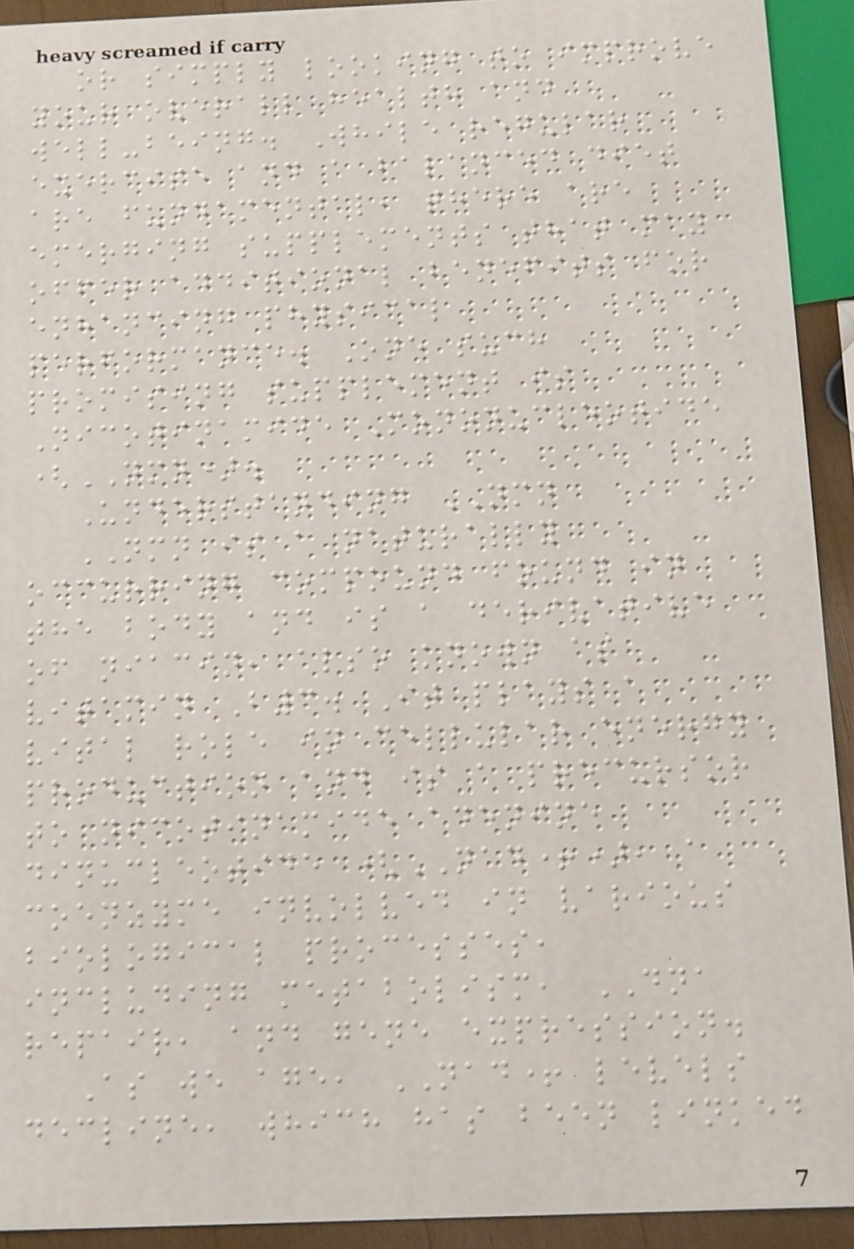or simply looking to improve
your overall health and
well-being. While regular
exercise and a balanced diet
are fundamental, there are
emerging supplements that may
offer additional benefits for
enhancing physical
performance. One such
promising supplement is
Nicotinamide Mononucleotide
(NMN).
Understanding NMN
NMN is a naturally
occurring compound found in
the body and is a derivative
of niacin, also known as
vitamin B3. It plays a
vital role in cellular energy
production and is a precursor
to nicotinamide adenine
dinucleotide (NAD+), a
coenzyme involved in various
biological processes,
including metabolism, DNA
repair, and gene expression.
As we age, NAD+ levels
decline, which has been linked
